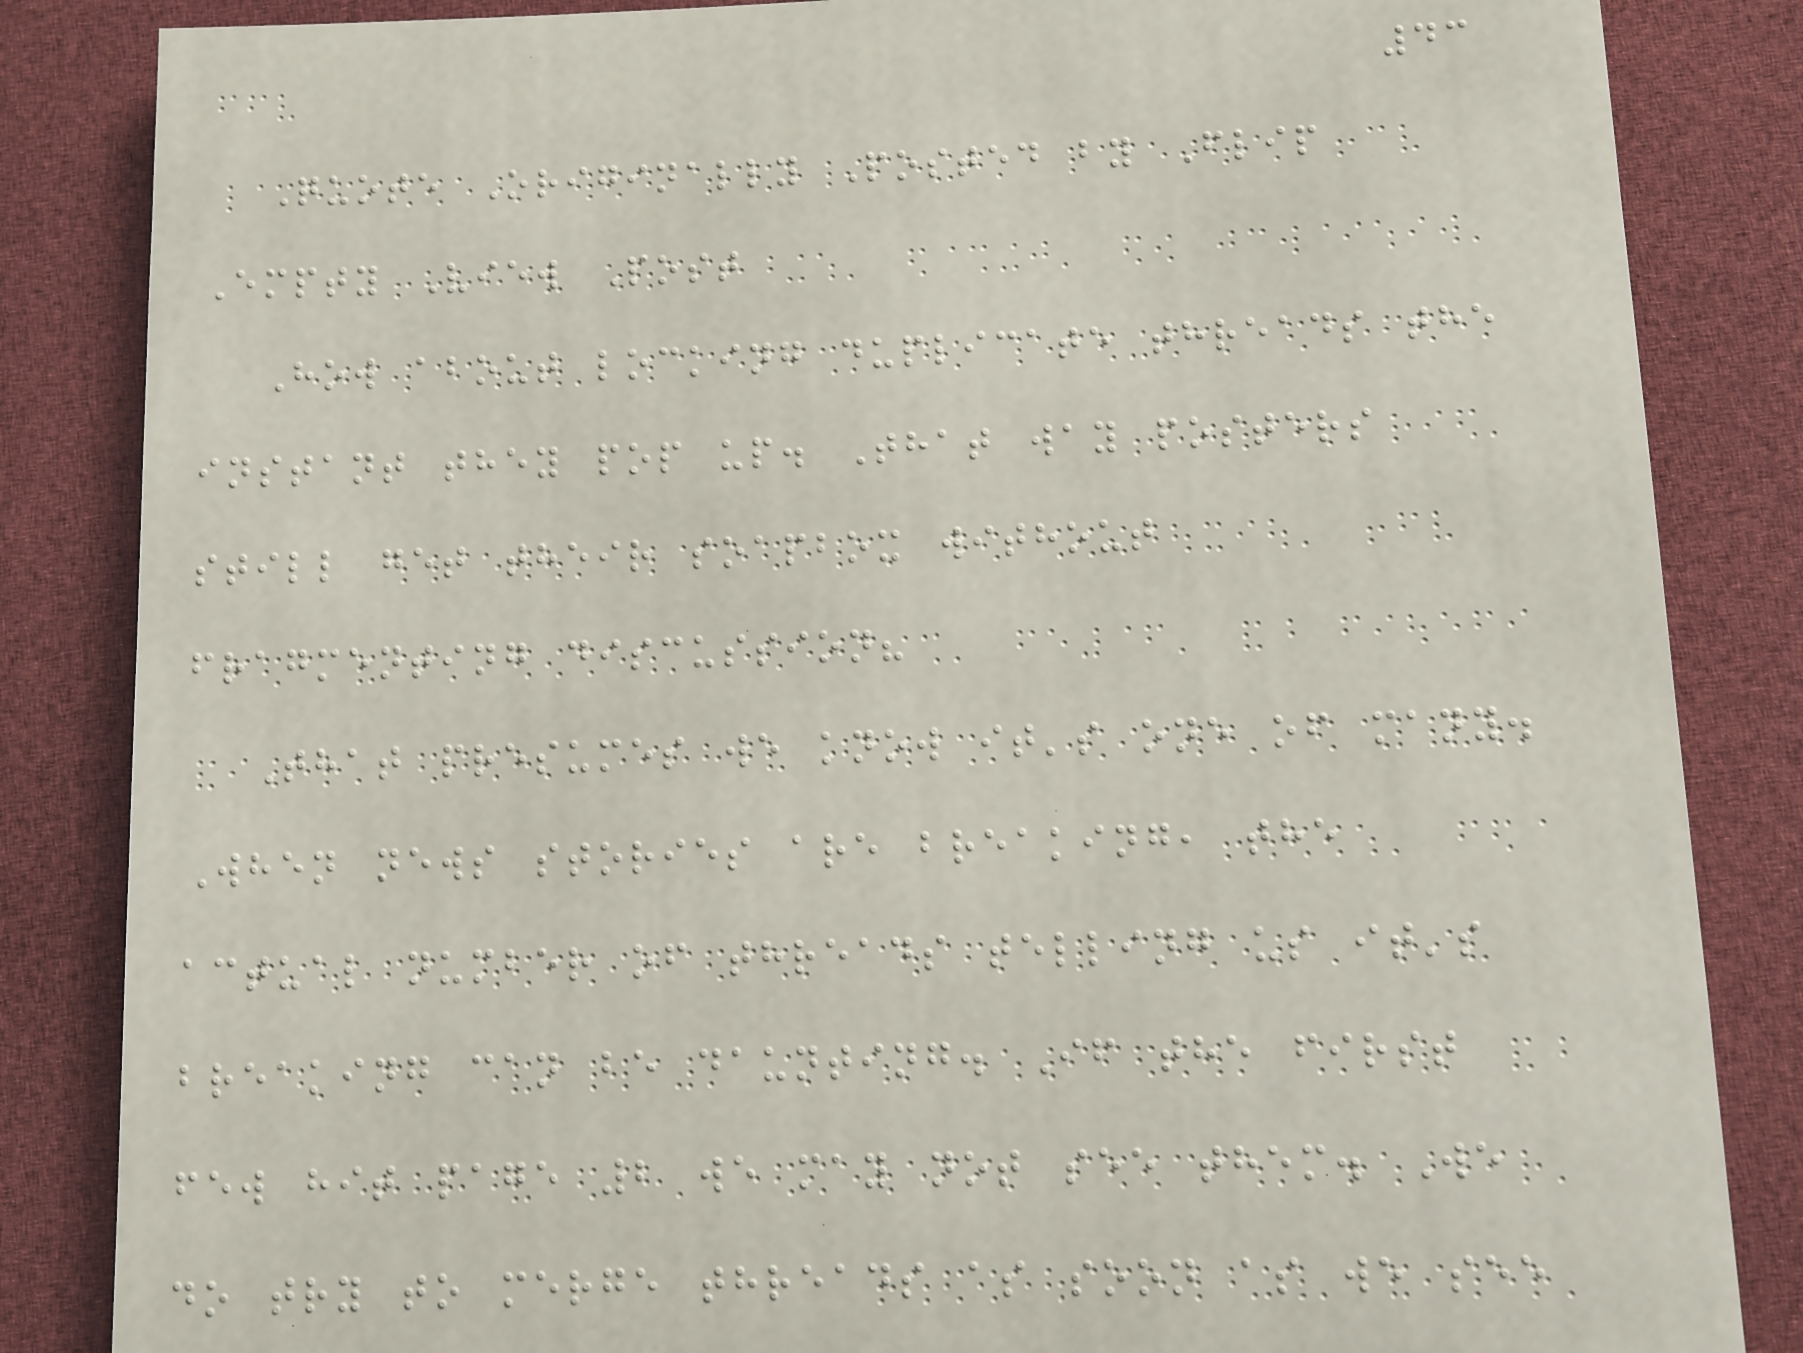43
Quote Originally Posted by Flip
Empty View Post
How about locking duplicate threads the
instant they pop up. That way posters
still get their soapbox without
fragmenting discussion?
That presumes we know it's one of many.
When news stories are breaking, the
actual number of threads telling us it's
breaking can be daunting. If the first
few hit page 2 we may not see them. We
do try to merge threads as soon as we see
